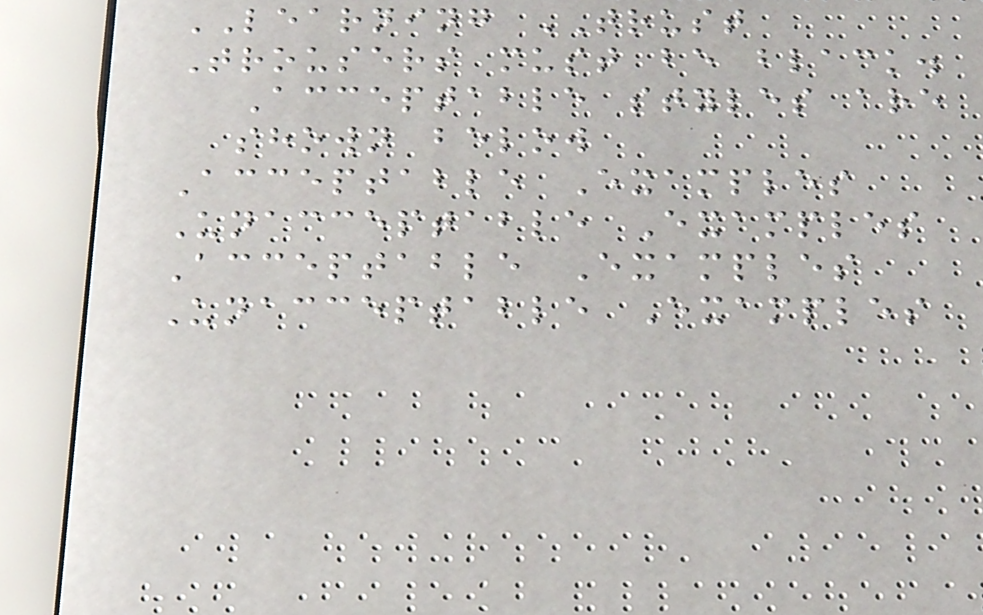LEARNING TRUST
Trousers must be black.
Acceptable styles are
shown below
Acceptable Examples
Unacceptable Examples
Acceptable Examples
Unacceptable Examples
